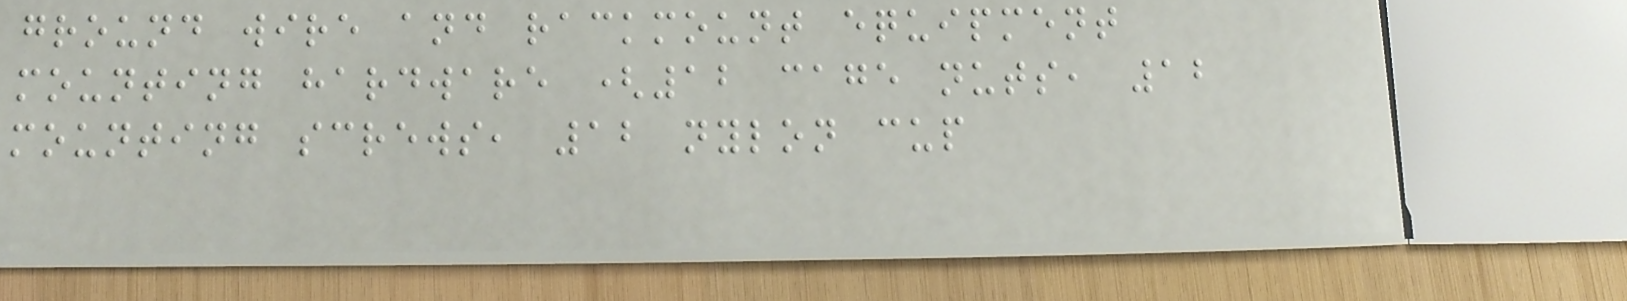ground wire and rackmount equipment
mounting hardware (12 cage nuts, 12
mounting screws, 12 nylon cup
